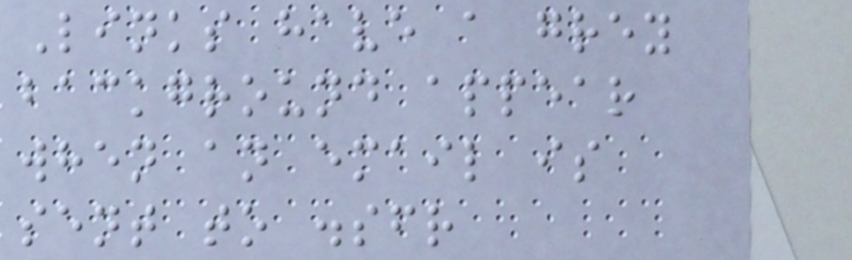Links have a grey
background appear
when an email is
sent to .sfr
